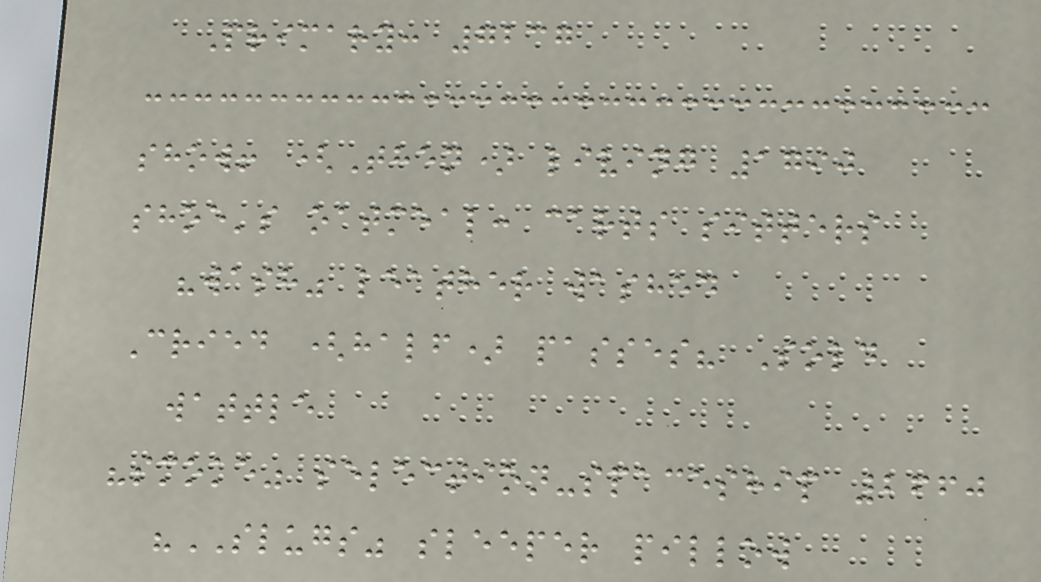Primary: 7237
show! (Then) living 1790
shoe's oatmeal: carts sitters
"wash" leather washed
Cried (half) passes? Sold
wattle
"smoke" selection-spaceship 2660
"SLUGS" sleeper pillow
